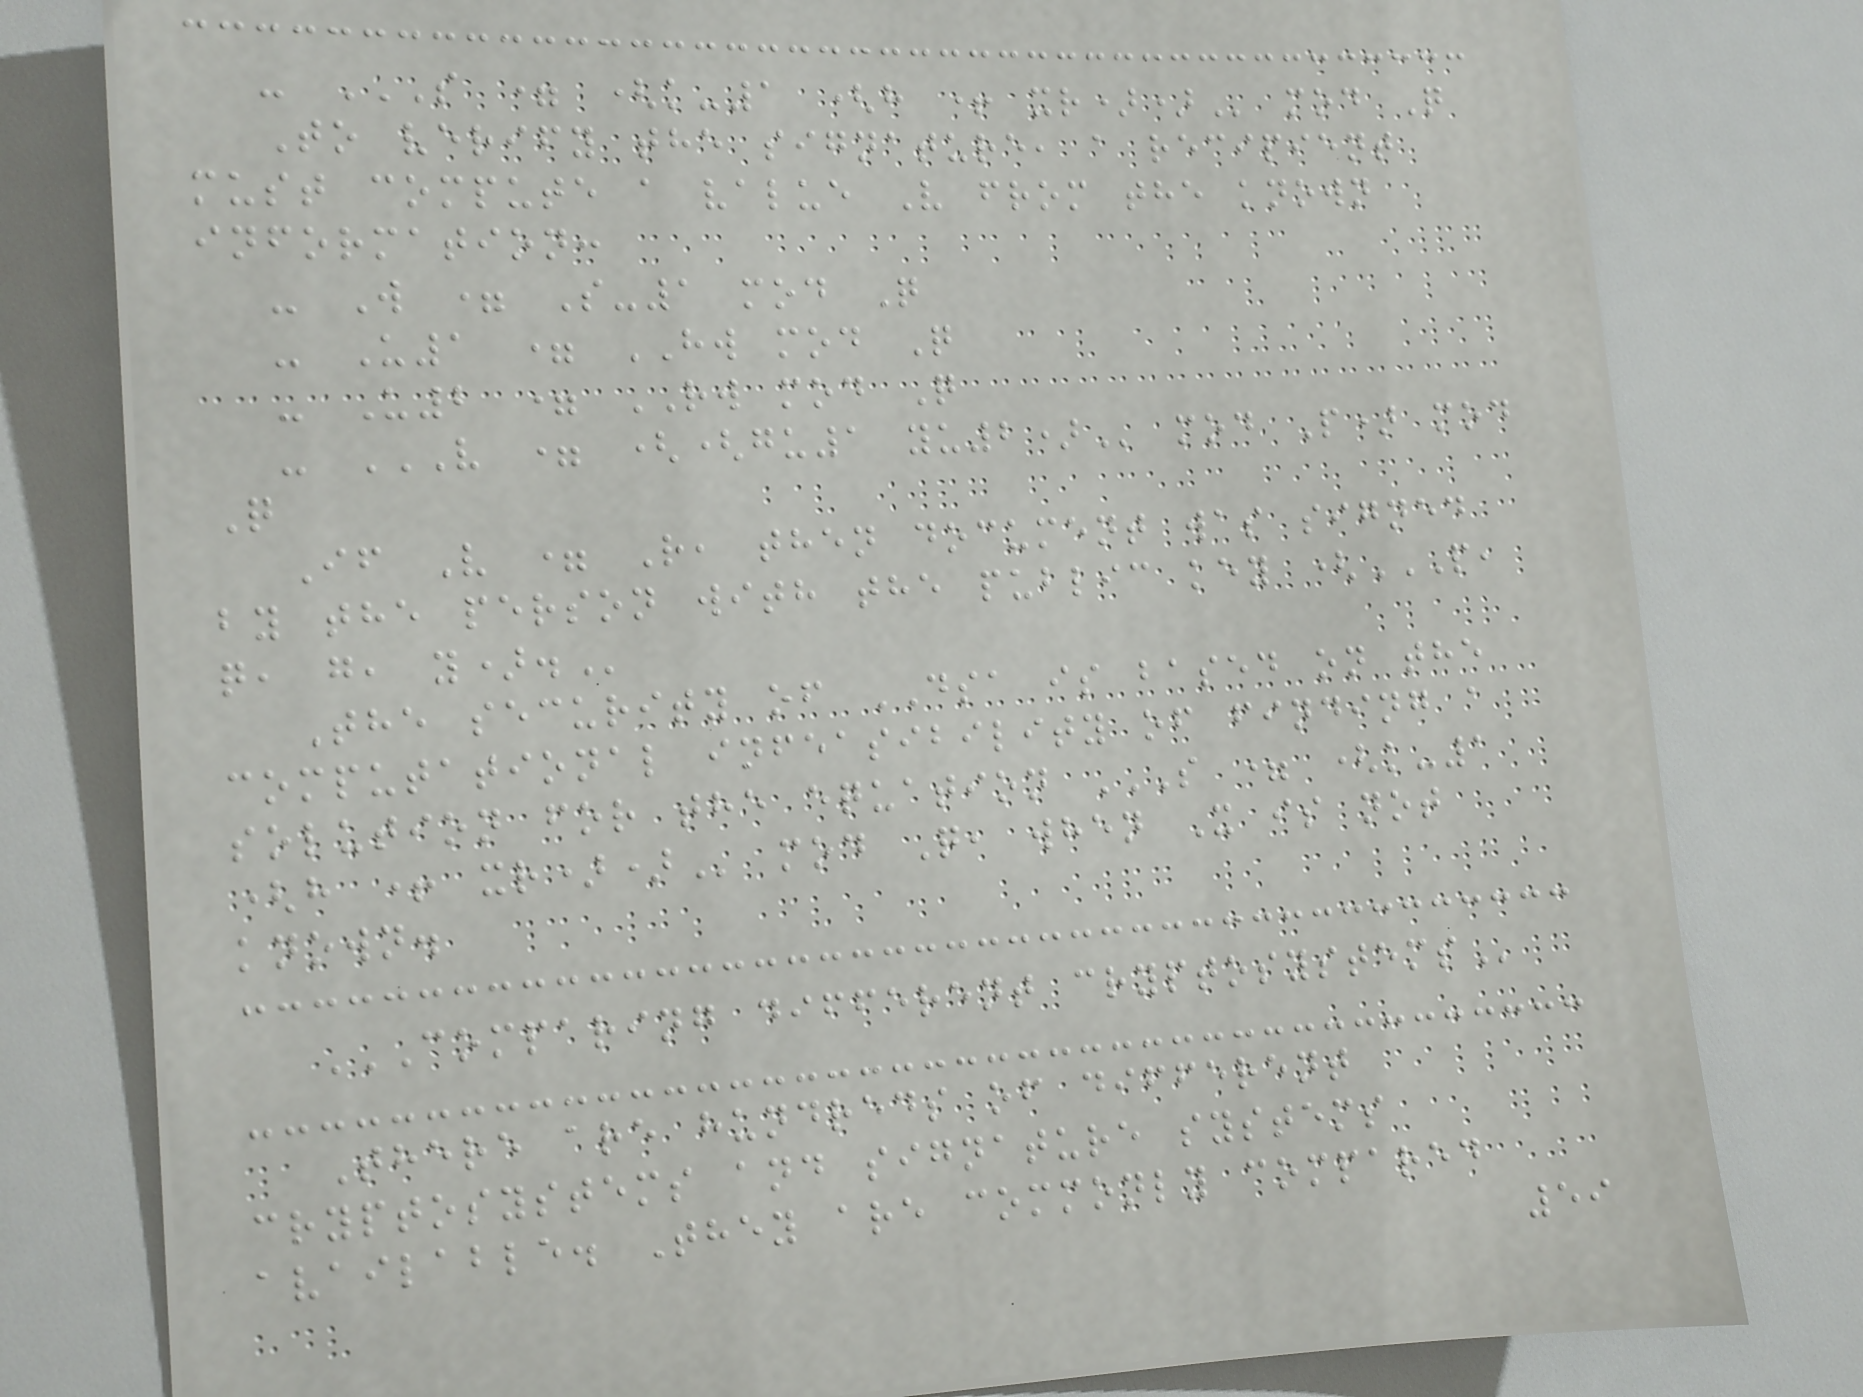- S = (K-1 (H + XR)) mod Q
To verify the signature, a recipient
must compute a value V from the known
information:
- W = S-1 mod Q
- U1 = HW mod Q
- U2 = RW mod Q
- V = ((GU1 YU2) mod P) mod
Q
If V = R, then document was signed
by the person with the public key (P,
Q, G, Y).
The security of DSA is based on the
computational infeasibility of finding a
solution for the equation S = (K-1
(H + XR)) mod Q, when X is not
known.
COMPARING DIFFERENT CRYPTOSYSTEMS
There are hundreds of different
cryptosystems and signature systems
available. They are commonly compared
59
